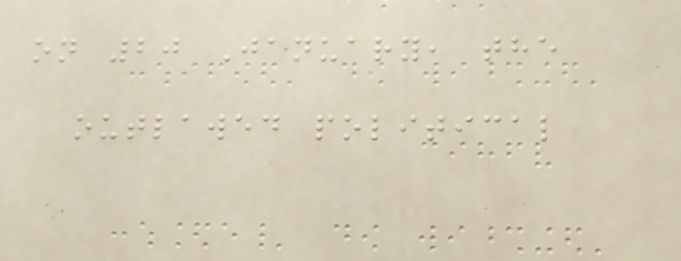on 20 January, the
outlawed political
